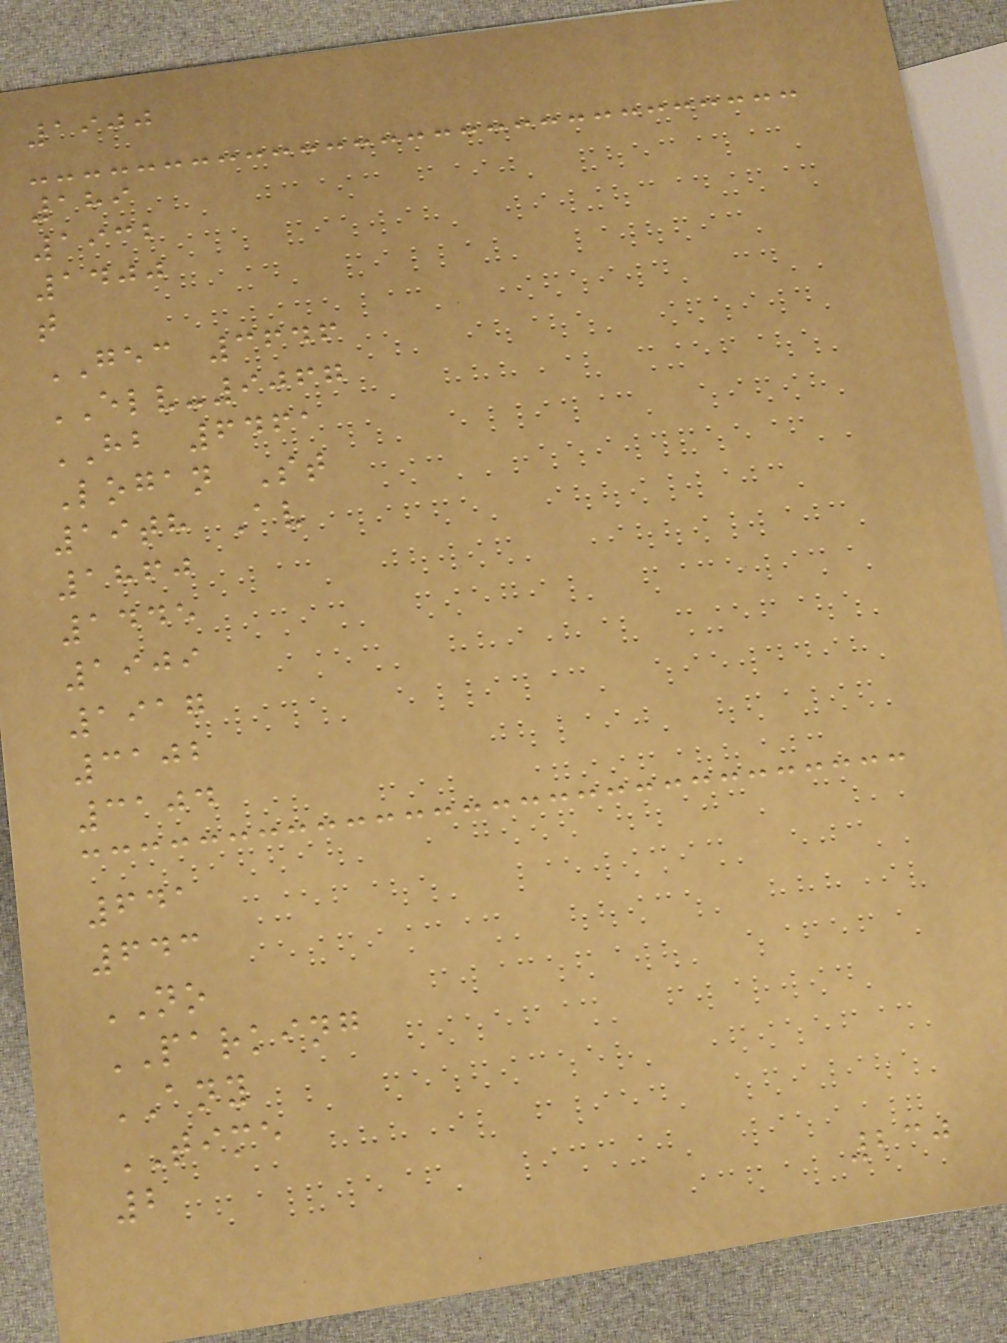1900
189
1932
1400
t
GEC 3646
ELV-9067
HB 6461
Logan St
19th Av
1860
1445
1909
1917
3102
3104
641
643
NO
PARKING
ANY
TIME
2
230
